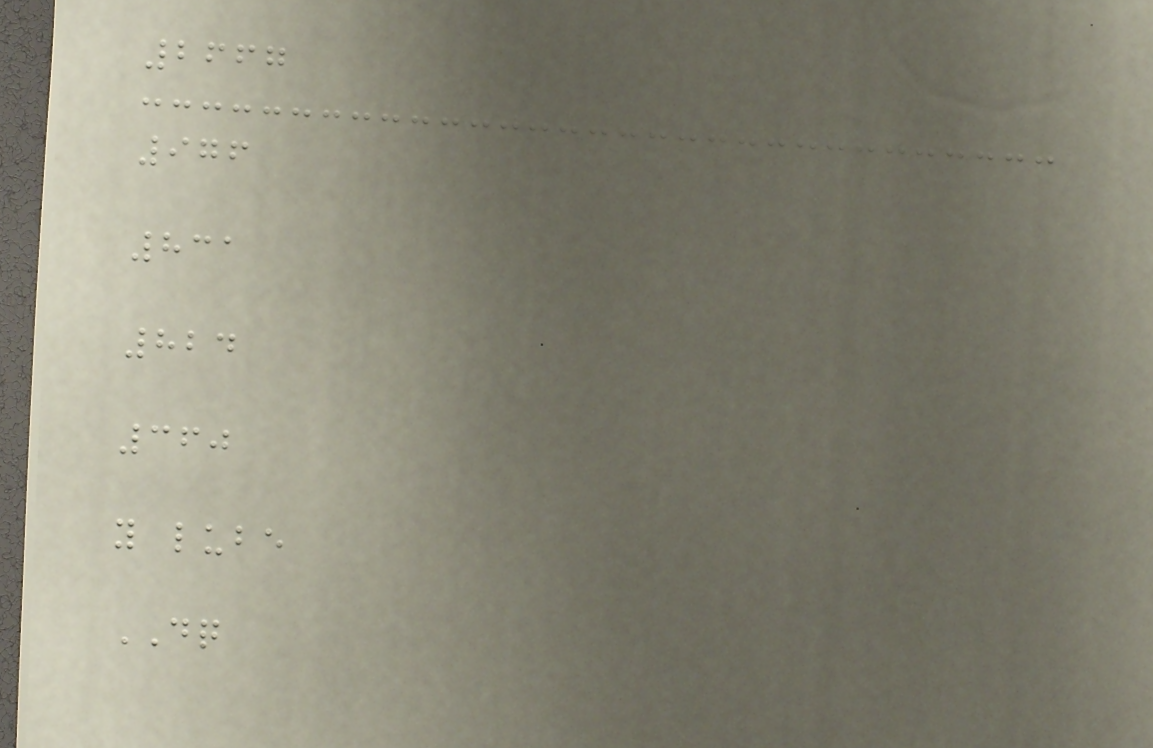2667
976
831
824
360
y lube
DQ
